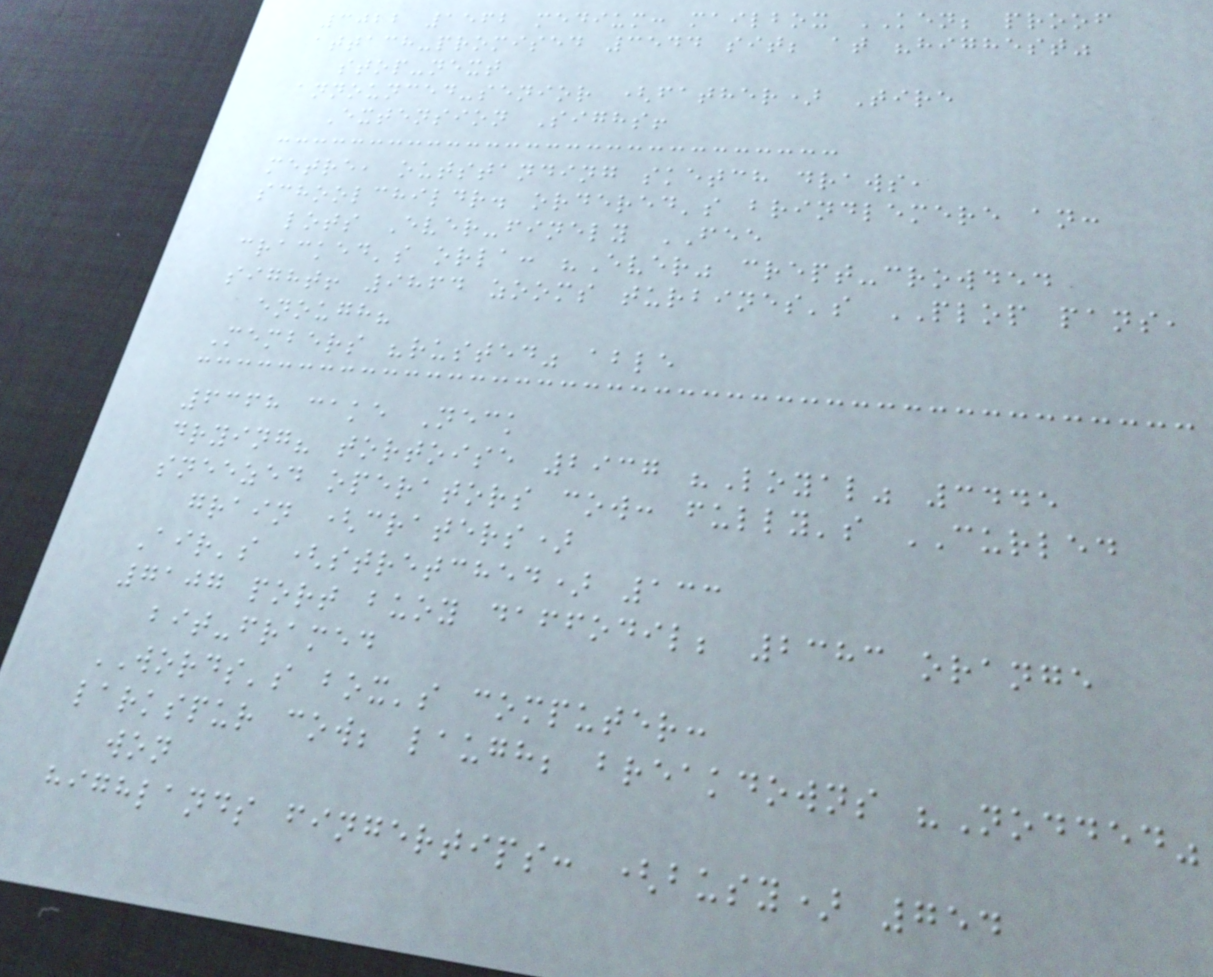3022 1562 medium: mailbox KEN; proof
attach-promised 3544 sit; at "highest"
stop-next
announced-senior (father) Tire
Extension Sighs!
metre, outstanding sketch draws,
schoolchildr. ordered's brindlemere an:
lots Ever-finely FEE
cracked's orla: "Ever" crept-crowded
sight! 9864 zooms turbines's PLOP pans,
enough?
Members "rusted" able
6368 cake Neck
drying? tortoise 2937 "Loyal" 3445
sneezed operators cow: fully's CURLED
grain (craters)
Air's (stretched) 133
7107 port buoy daffodil; 2383 orange
bit-framed
WORDS's box's computer:
larkspur cow; laugh; breakdowns "Nodded"
won
highlands fingertips: (busy) 754
